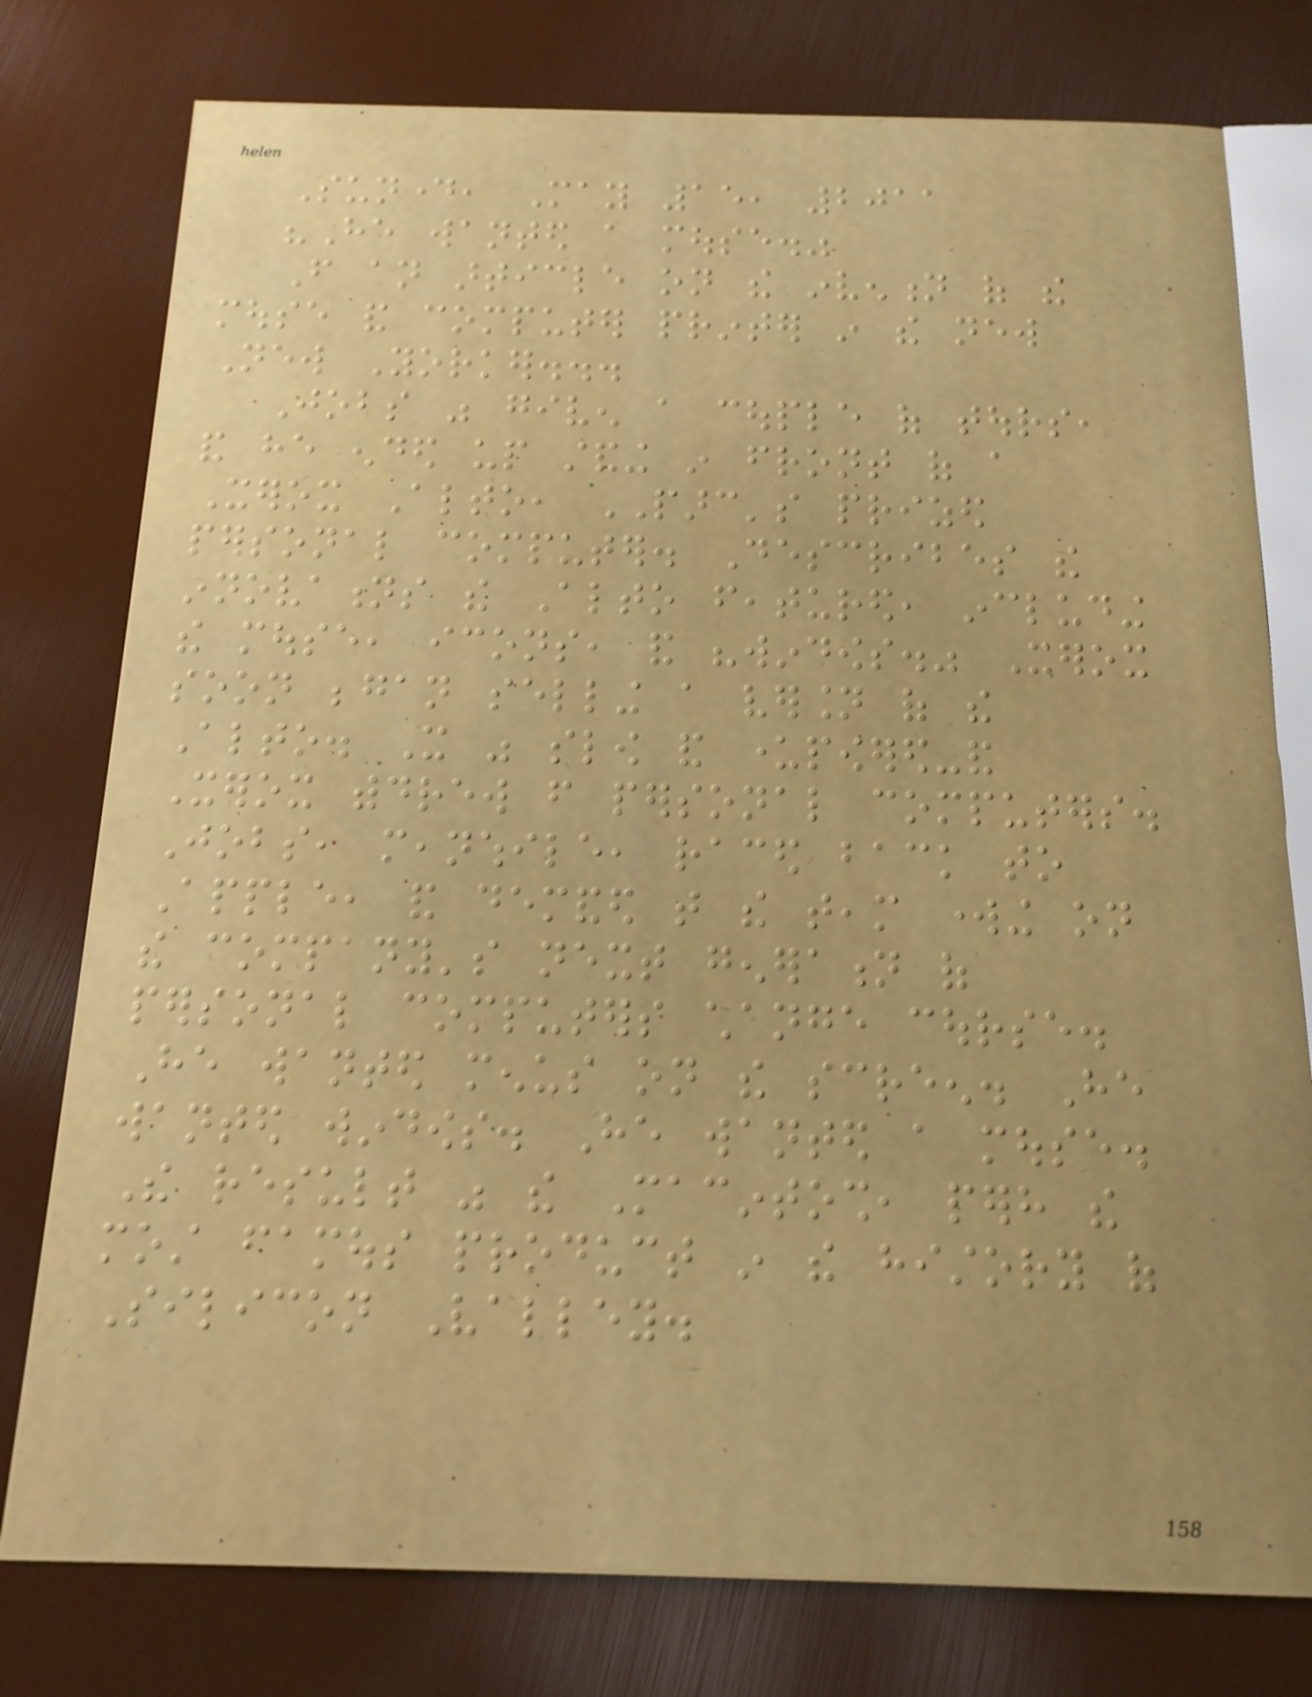Sunday, May 15, 2011
"He wanted a mouse."
From an article on the invention of the
mouse and computer printer in the new
New Yorker...
Jobs was given a couple of tours,
and he ended up standing in front of a
Xerox Alto, PARC's prized
personal computer. Describes the
innovations the Alto featured, including
the mouse, icons, and "windows." Xerox
soon began selling a version of the
Alto. It was slow and underpowered-and
Xerox withdrew from personal computers.
Jobs, meanwhile, raced back to
Apple, and demanded that the team working on
the company's next generation of
personal computers change course.
He wanted menus on the screen. He
wanted windows. He wanted a mouse.
The result was the Macintosh, perhaps the
most famous product in the history of
Silicon Valley.
